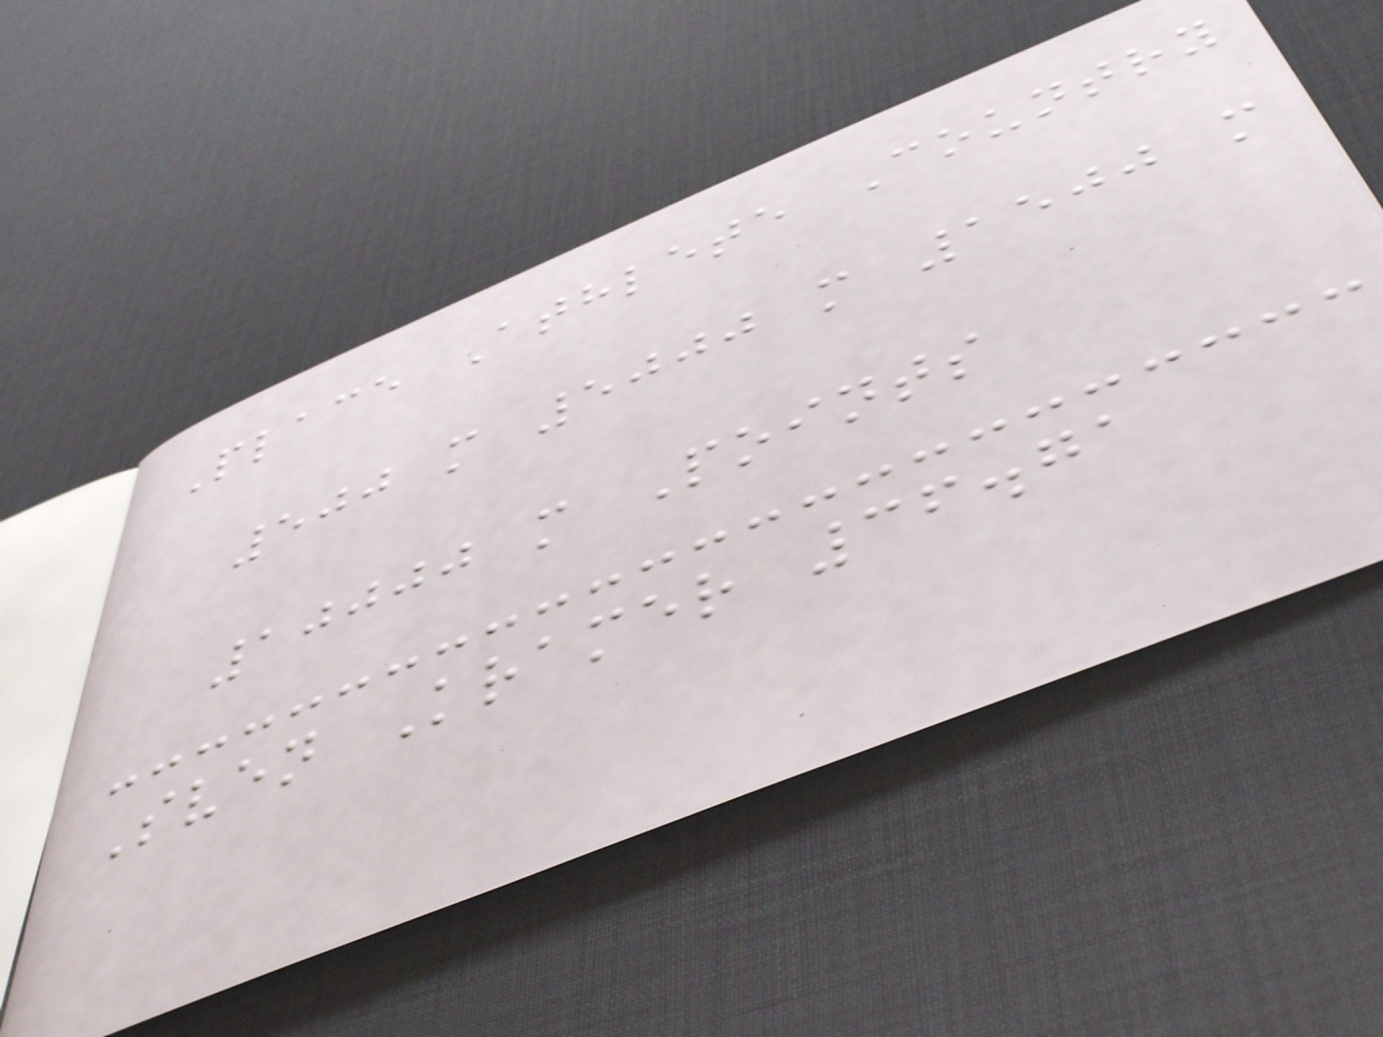Place Athlete Country
500 m 5000 m 1500 m
10000 m Points
Sven Kramer 36.71
